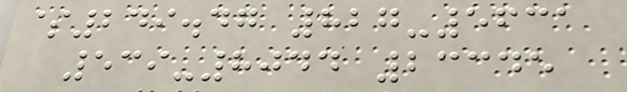$249.47 827-5631
539-8044 23345
